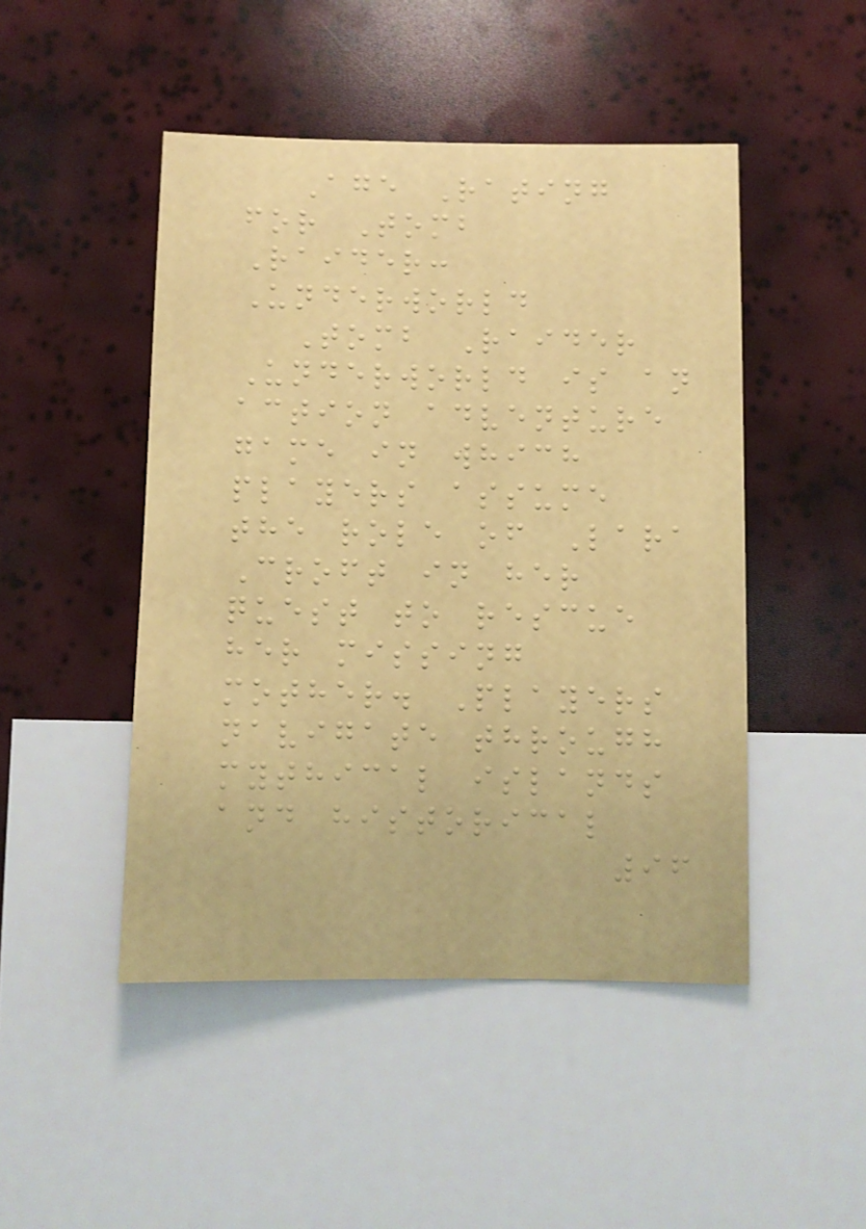Age Rating
for Tomb
Raider:
Underworld
Tomb Raider
Underworld is an
action adventure
game in which
players assume
the role of Lara
Croft in her
quest to rescue
her missing
mother. Players
navigate through
mythical islands
and historical
96
